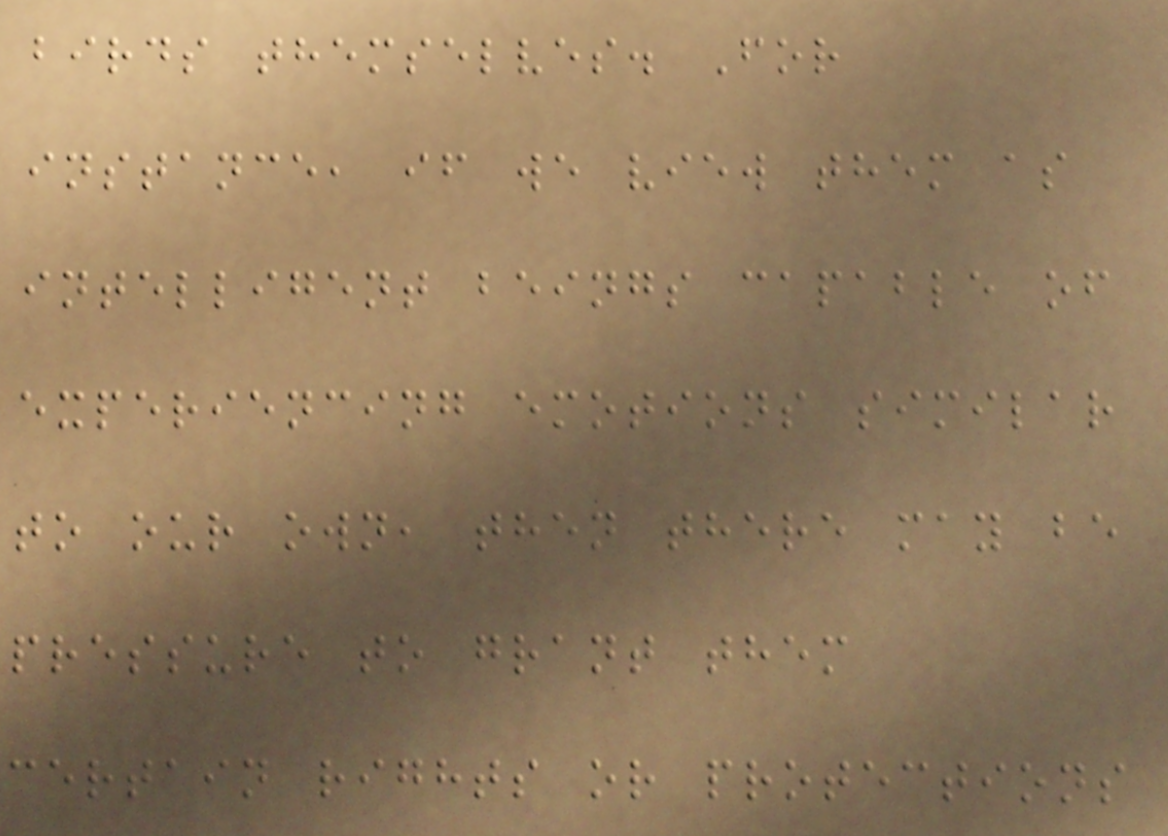birds themselves. For
instance, if we view them as
intelligent beings capable of
experiencing emotions similar
to our own, then there may be
pressure to grant them
certain rights or protections
